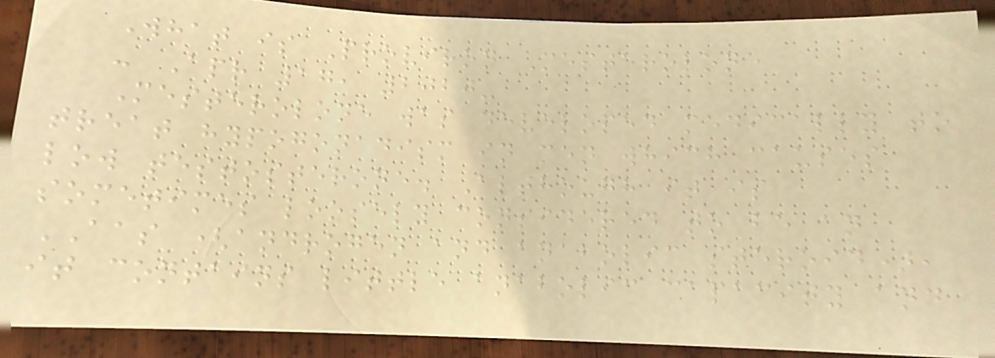What is Proviron Mesterolone
- Apr 17, 2020-
Mesterolone was developed medically to
treat hypogonadism in men which causes
low testosterone. Although it is
sometimes loosely considered to be an
AAS (androgen and anabolic steroid),
it contains little anabolic capacity and
